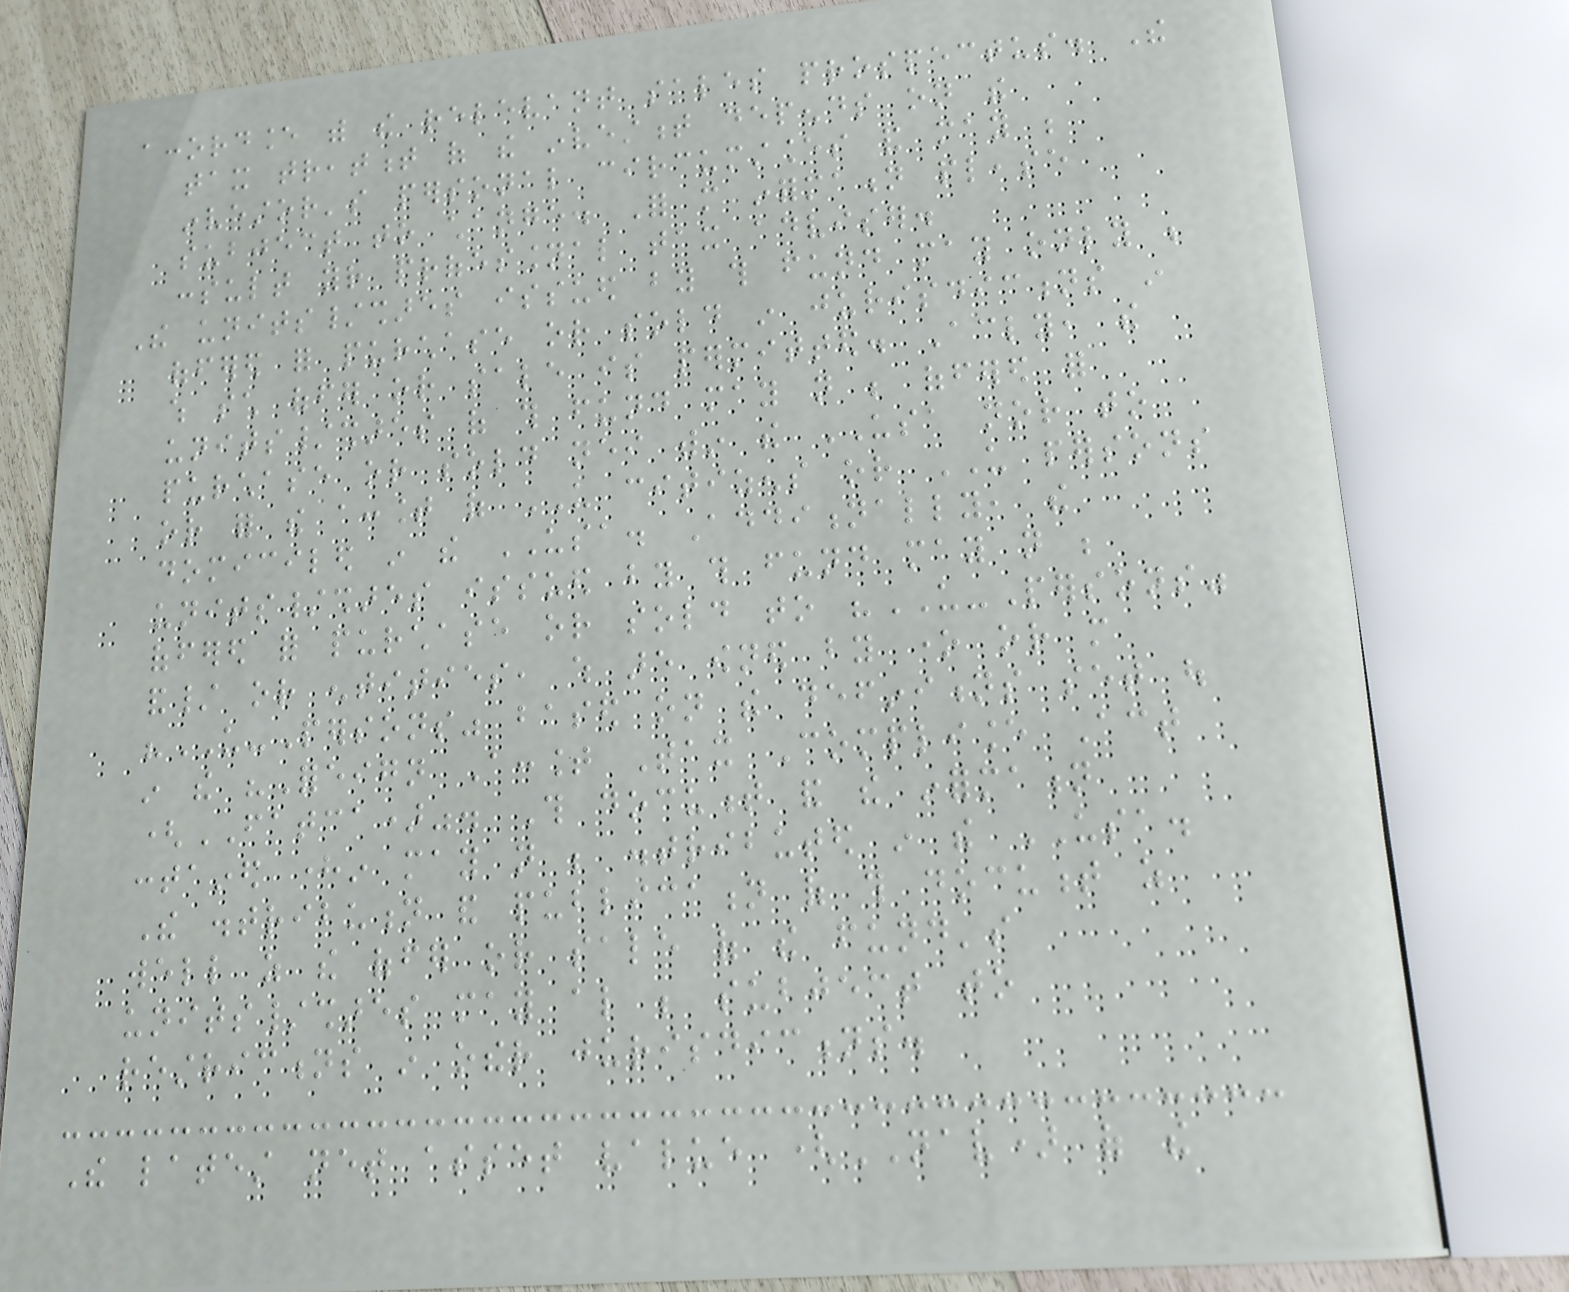accordance with the relevant sales prospectus. The
tax treatment of the investment depends on the
investor's personal circumstances and may be
subject to change. For more information please
consult your professional tax adviser.
The units/shares issued by this fund may only be
offered for purchase or sold in jurisdictions in
which such offer or sale is permitted. Accordingly, the
units/shares of this fund may not be offered for
purchase or sold neither within the USA nor to
or for the account of US citizens or US persons
domiciled in the USA. Additionally, the
units/shares issued by this fund may not be
offered for purchase or sold to "US-Persons"
and/ or entities, which are owned by one or more
"US-Persons" based on the definitions set out
in the "Foreign Account Tax Compliance Act
(FATCA)". This document and the information
contained herein may not be distributed in the USA.
The distribution and publication of this document as
well as the offer or sale of the fund's
units/shares may also be subject to
restrictions in other jurisdictions.
The latest net asset value (NAV) of the
